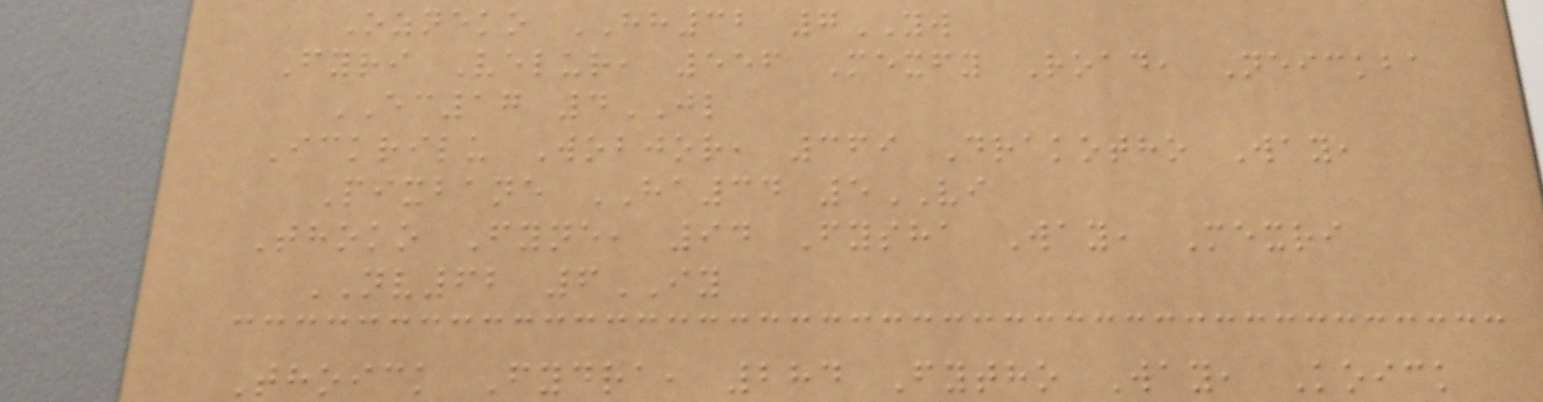Ozneko HH32 7YW
Fyri Velur, 556 Mexfy Road, Neickba
EC17 4JL
Ickrilu Wobjor, 369 Drakotho Way,
Pixbane HA34 5VI
Thoko Fyne, 94 Fysha Way, Mexri
NV62 6IY
Thoick Fydra, 284 Fytho Way, Koick
